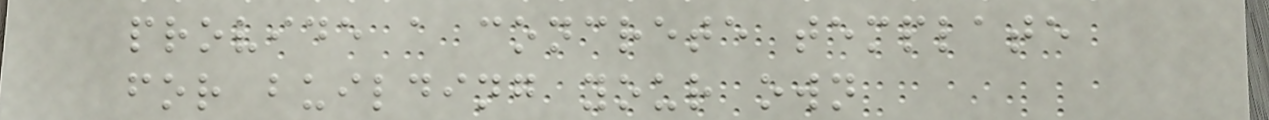provide a concrete template
for building your own
